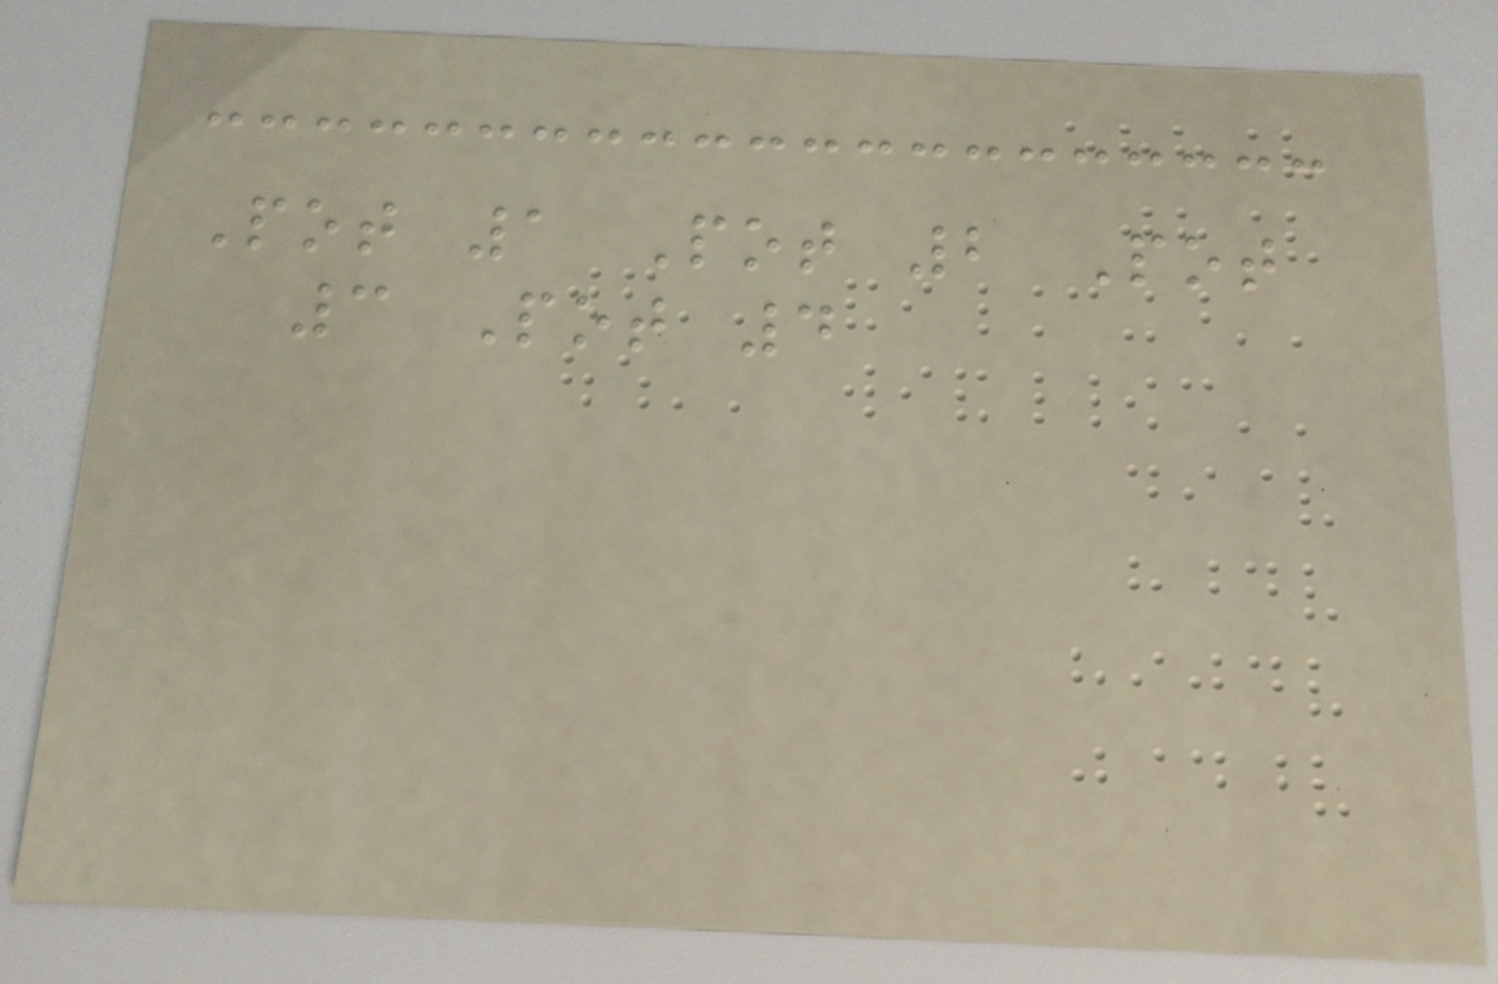Pot 1 Pot 2 Pot
3 Pot 4
